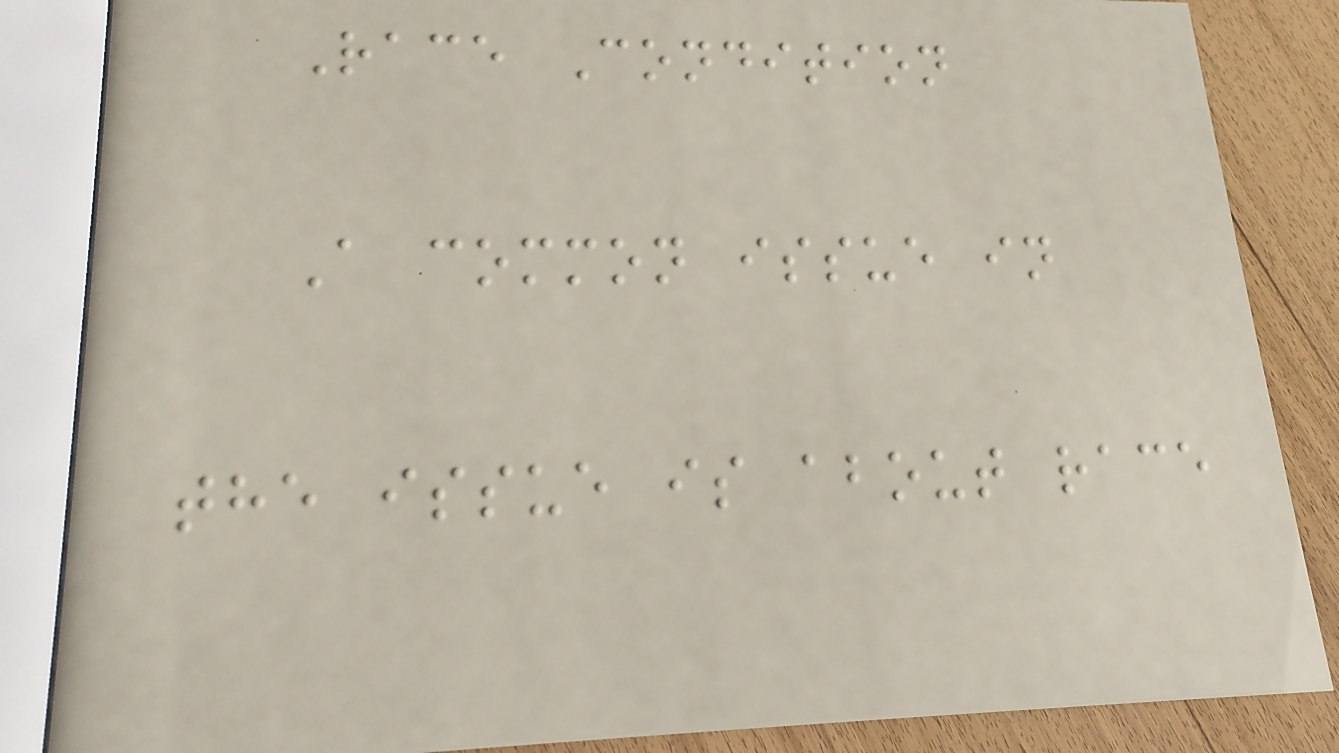Race Condition
A common issue in
the issue is about race
